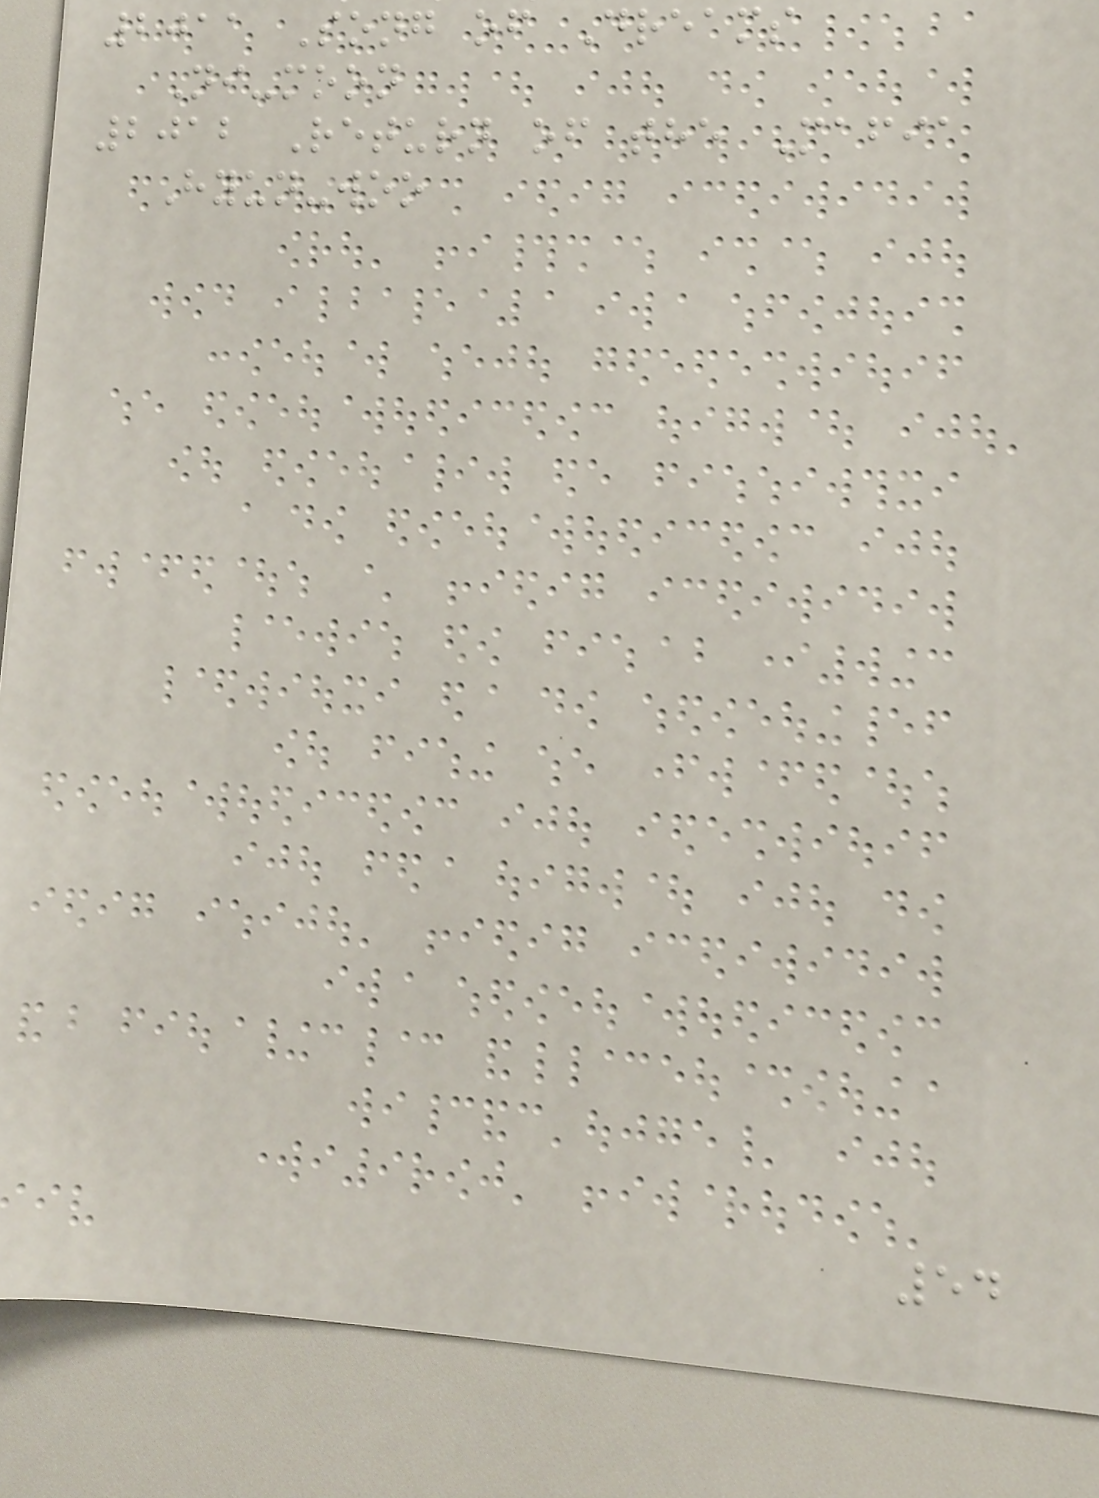2011 Song of Dreams
Ni-moon
2012 Return of the Mafia
Hyun-woo
54
